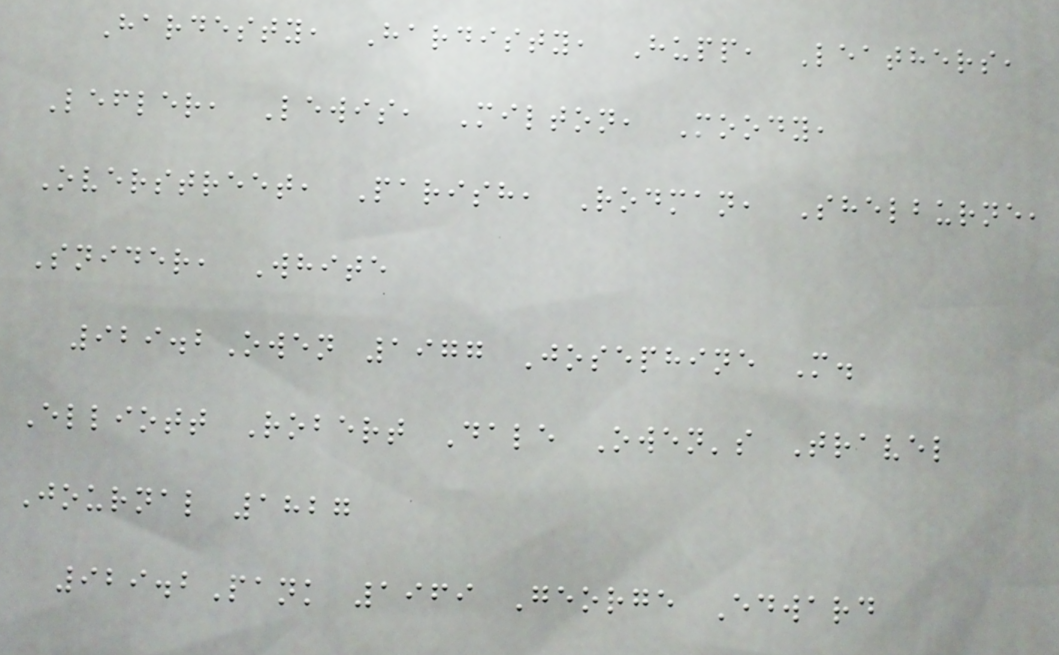Hardesty, Hardisty, Hupp, Leathers,
Lefler, Lewis, Milton, Moody,
Overstreet, Parish, Rodman, Shelburne,
Snider, White
929.2Owen 1977 Josephine M.
Elliott Robert Dale Owen's Travel
Journal 1827
929.2Pank 1969 George Edward
